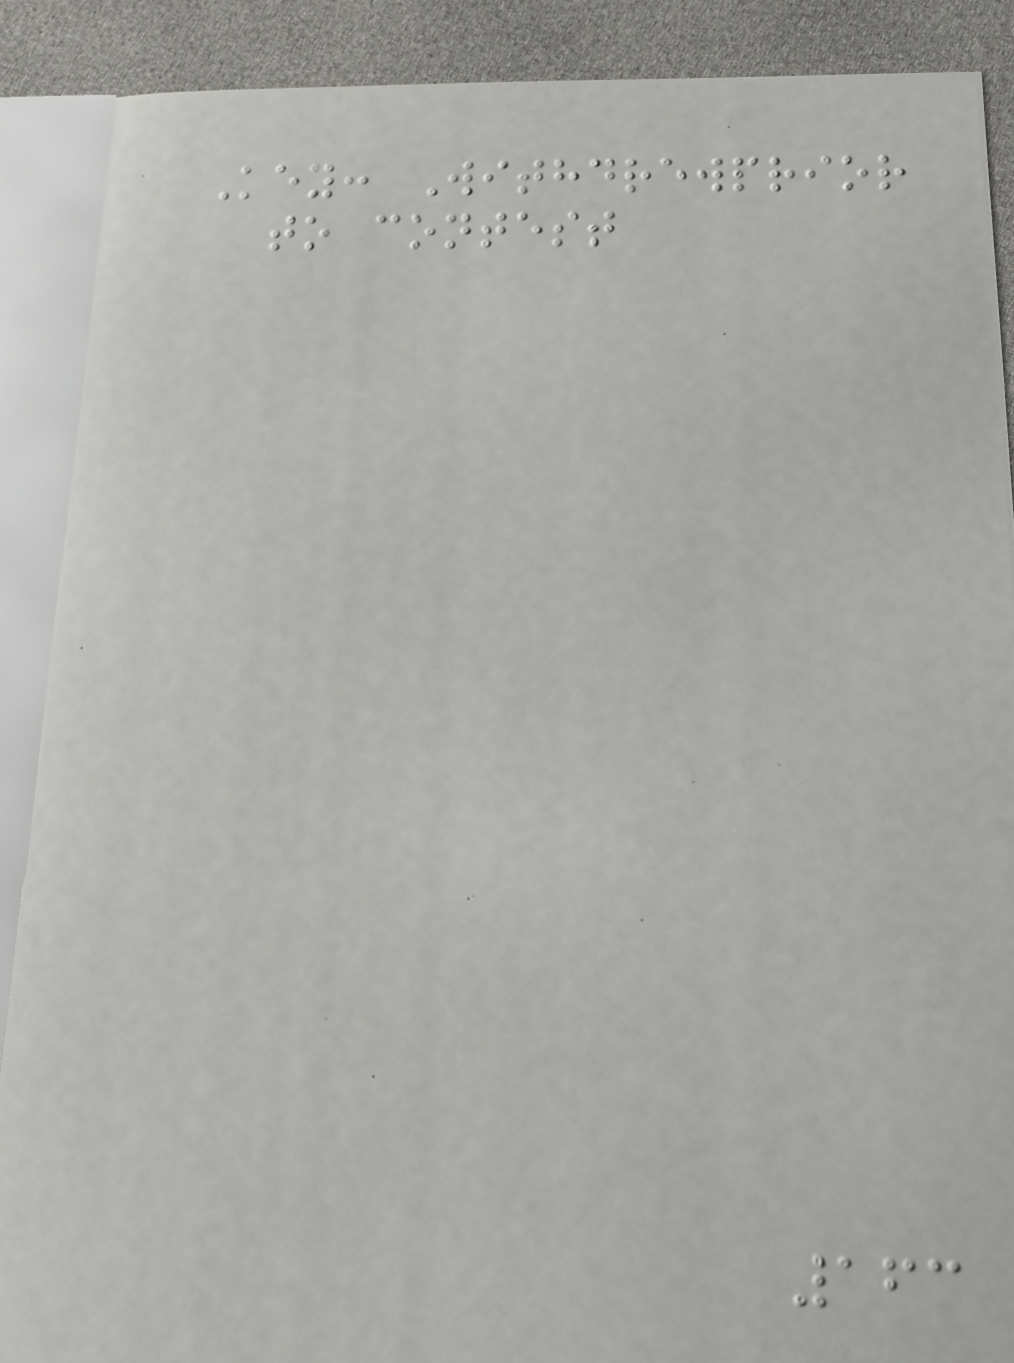Key: Withdrewprior
to contest
163
